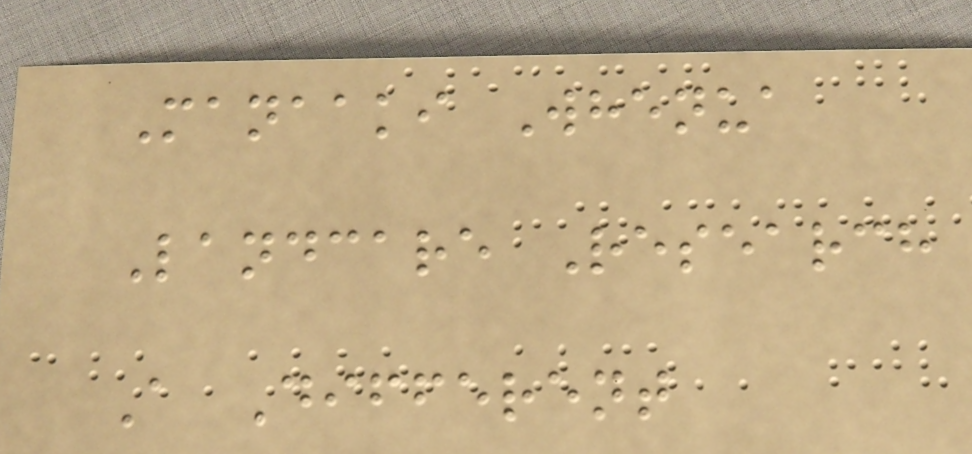Manaaki Whenua
Landcare Research
A Different
